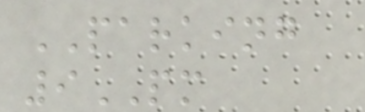PARKING
9PM
